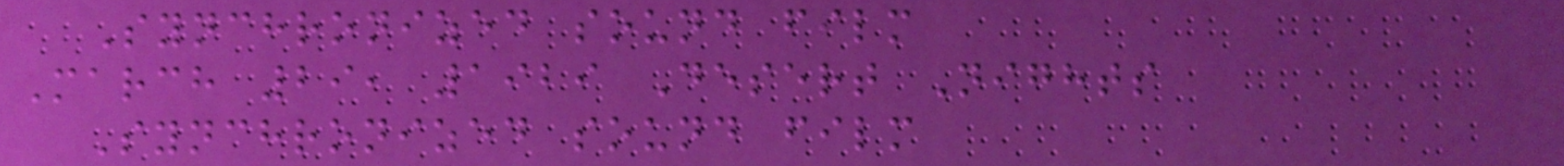Synchronized sound film
March 29, 1929 Desert Nights
Synchronized sound film
